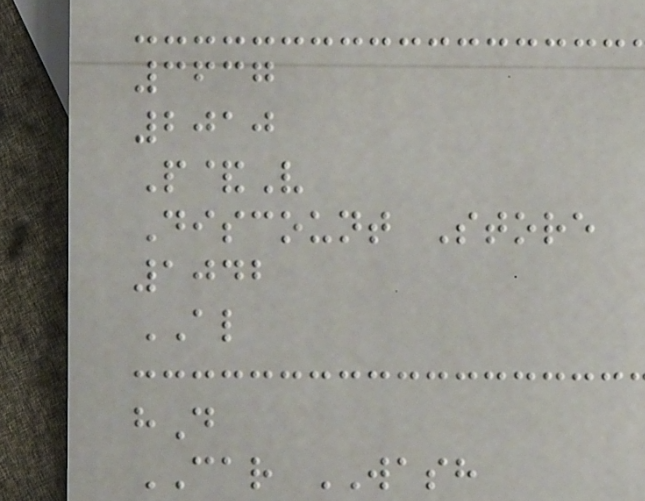3637
2010
P&V
Discount Store
1042
AL
hD
CAR WASH
